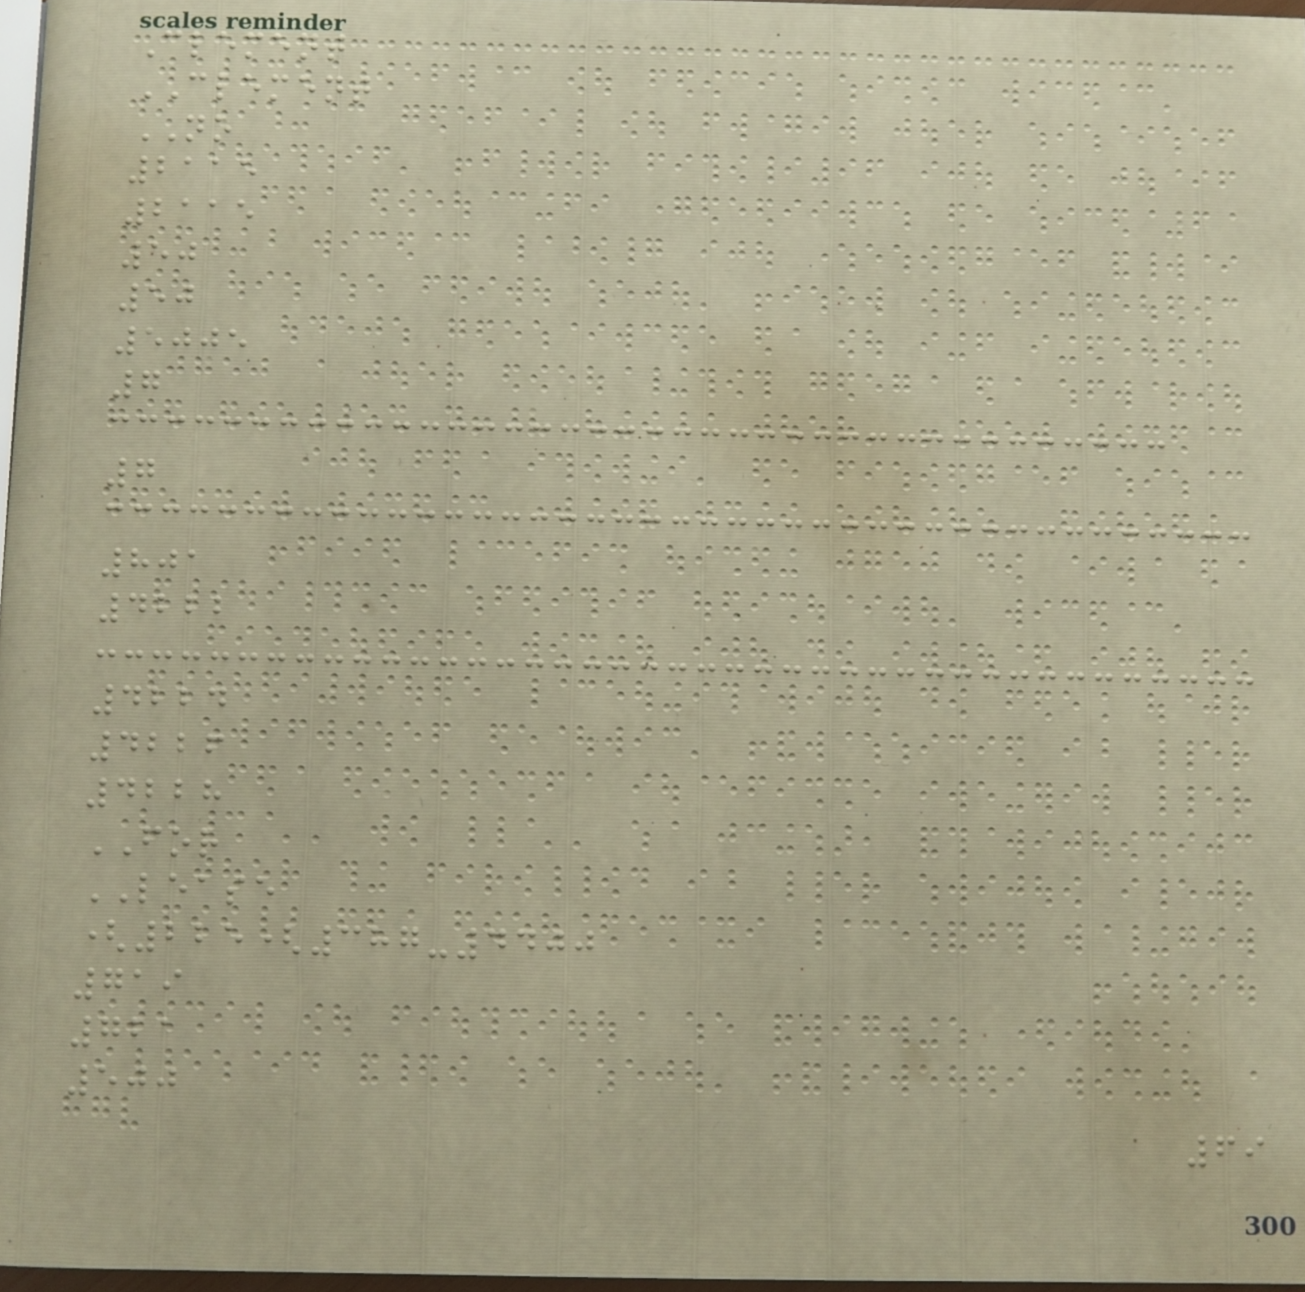Clement
CLEMENT
NO
2115
2115
50
50
5005
7
7
801
4222
4224
4226
4228
FOR
LEASE
(225(387-4400
719
721
500
69
